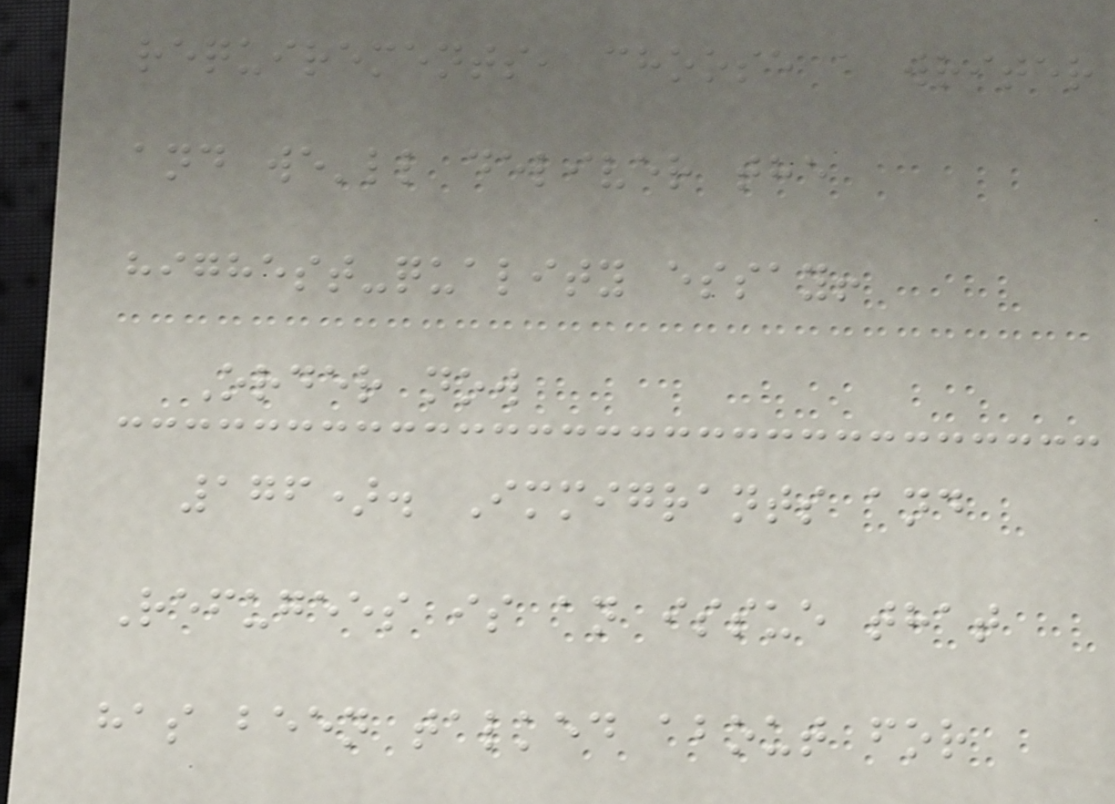requirements, choose a writer
and we'll deliver the
highest-quality essay!
Order now
176). Immigrants and
Refugees is an issue that
has been talked about for
